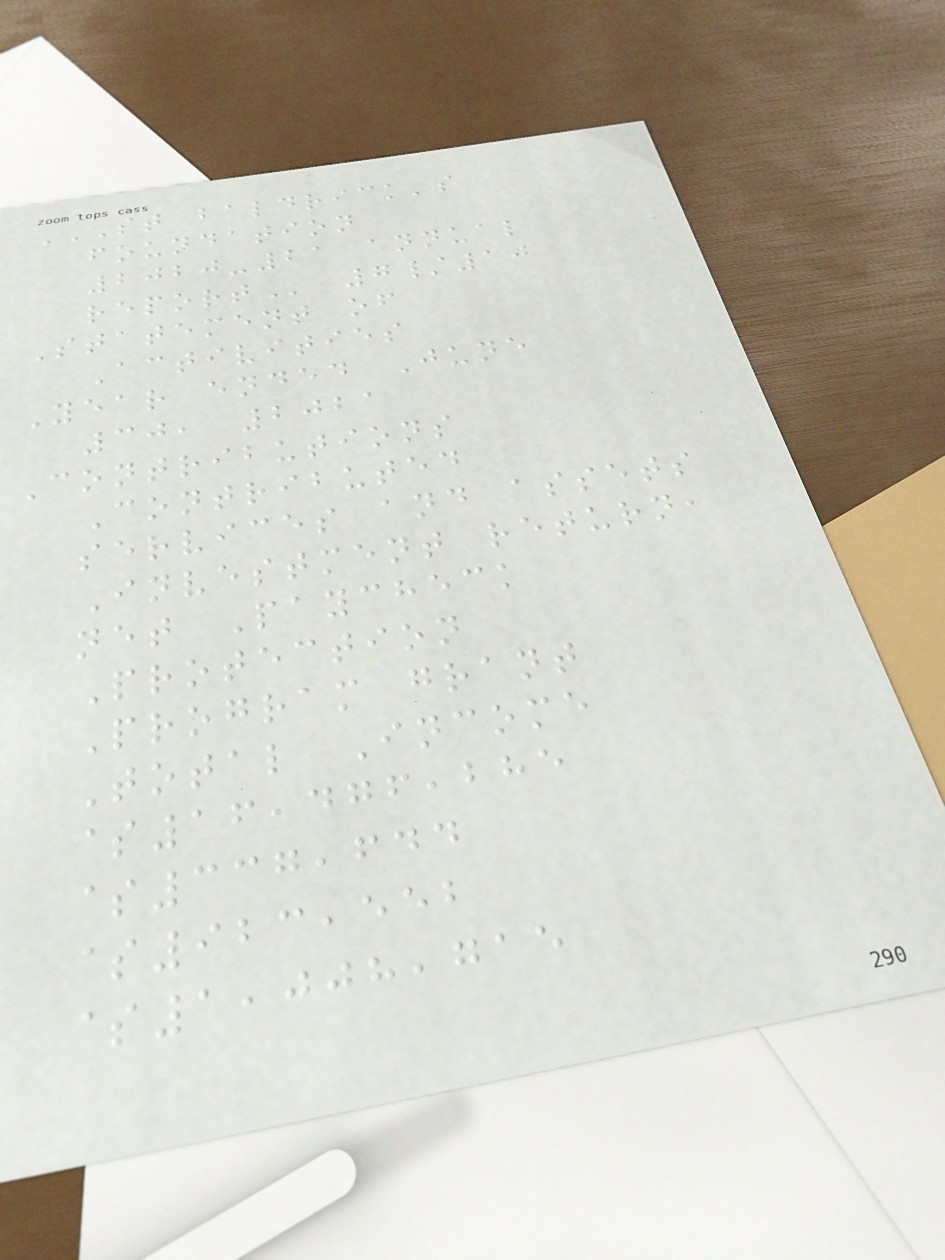ST BALDRICK'S
FOUNDATION
2020-21 ANNUAL
REPORT 7/10
Statement of
Activities
Year ended June
30, 2021
Contributions
Contributed
services and assets
Investment return,
net Paycheck
Protection
Program grant
Total Income
$16,476,285
$337,644
$923,552
$1,008,715
